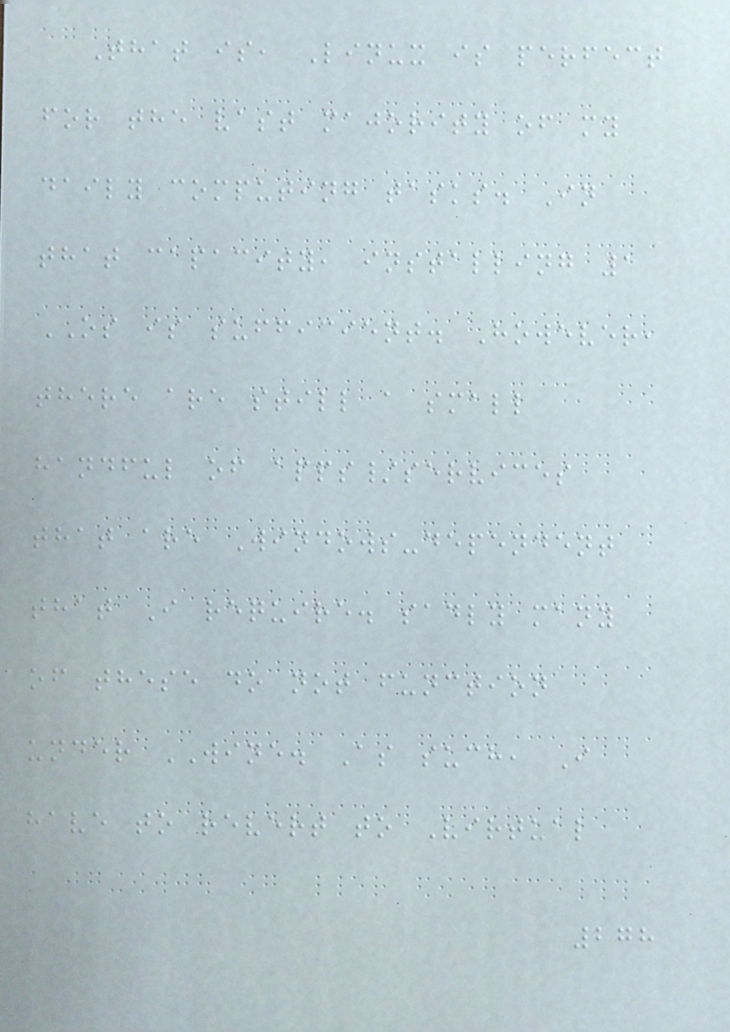That is, Linux is perfect
for the vast majority of my
daily computing tasks. In
that capacity, installing 1
OS is sufficient. However,
there are still a small
handful of apps/services
that are Windows-dependent
that I require. sadly many
of these do not function
under WINE. As such, I
have to revert to Virtual
278
